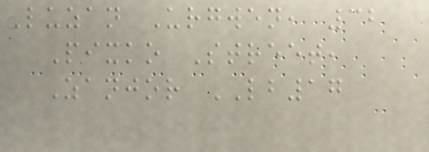Luzan Urgwen, 32
Pixko Street,
Zanjor LB17
